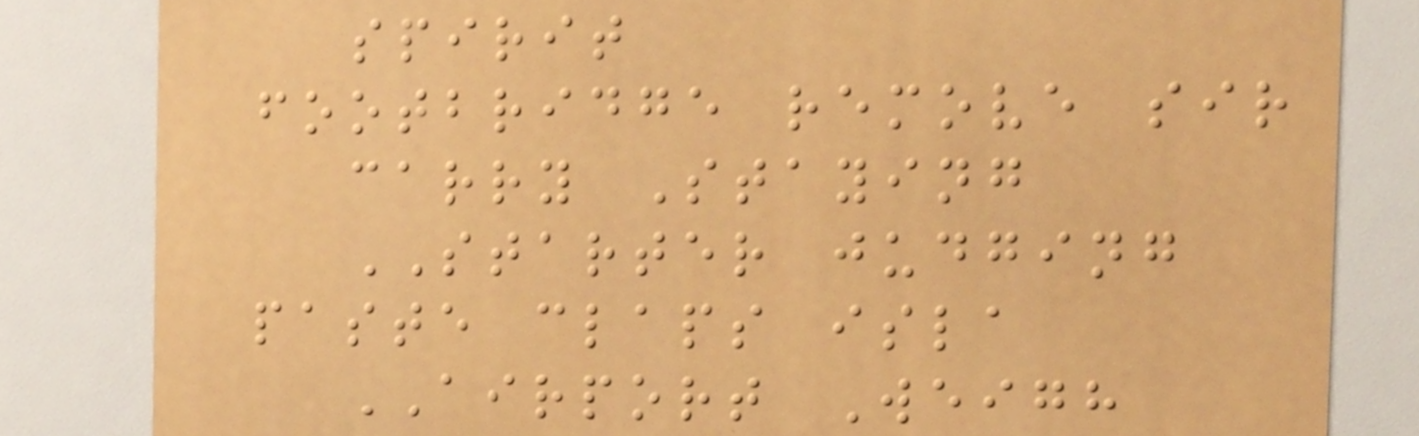spirit
footbridge remove sir
carry Staying
STARTER judging
paste claps isla
AIRPORT Weigh
